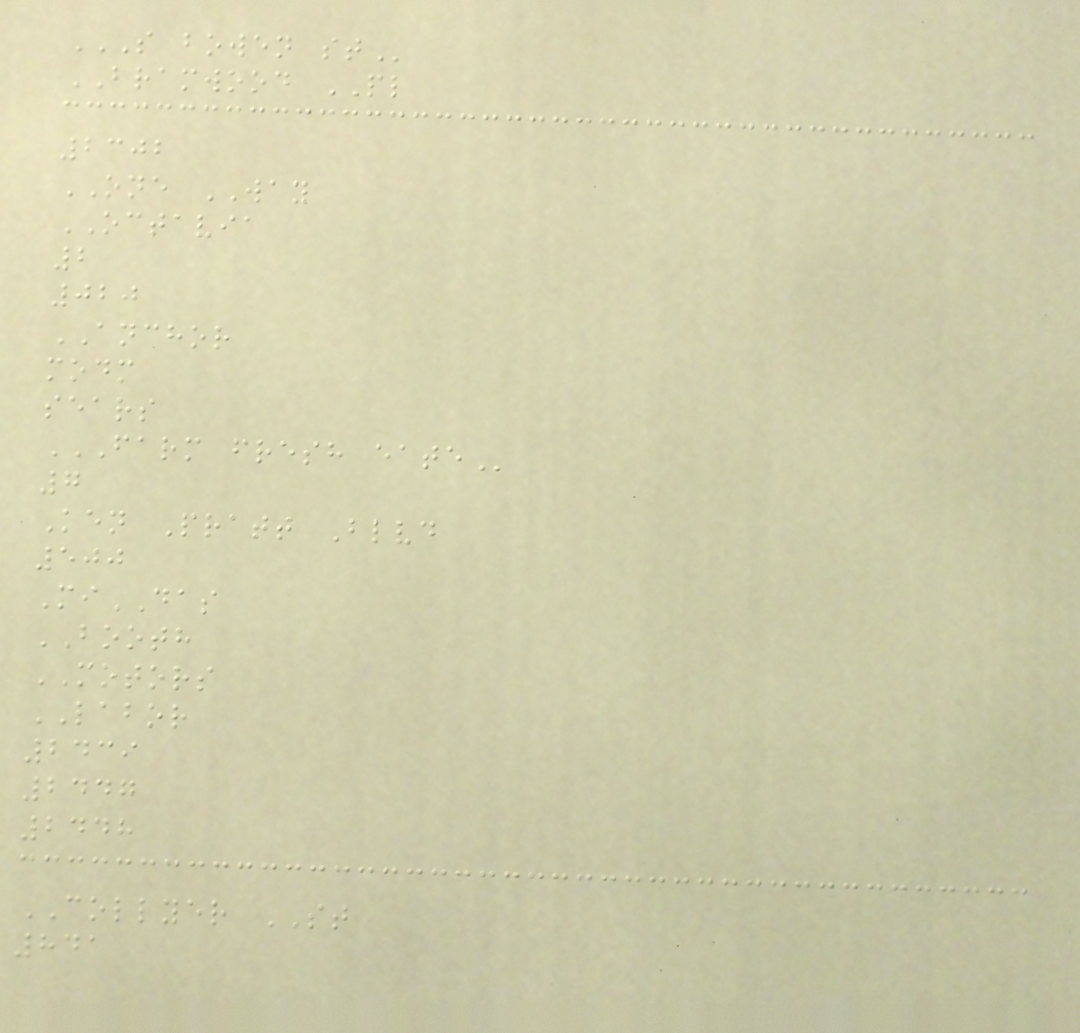S BOWEN ST
BRAMWOOD PL
2302
ONE WAY
OCTAVIA
2
020
ANCHOR
modm
sears
FARM FRESH EATE
7
Ken Pratt Blvd
500
MiDAS
BOOTH
MOTORS
LABOR
2439
2447
2448
COLLYER ST
841
